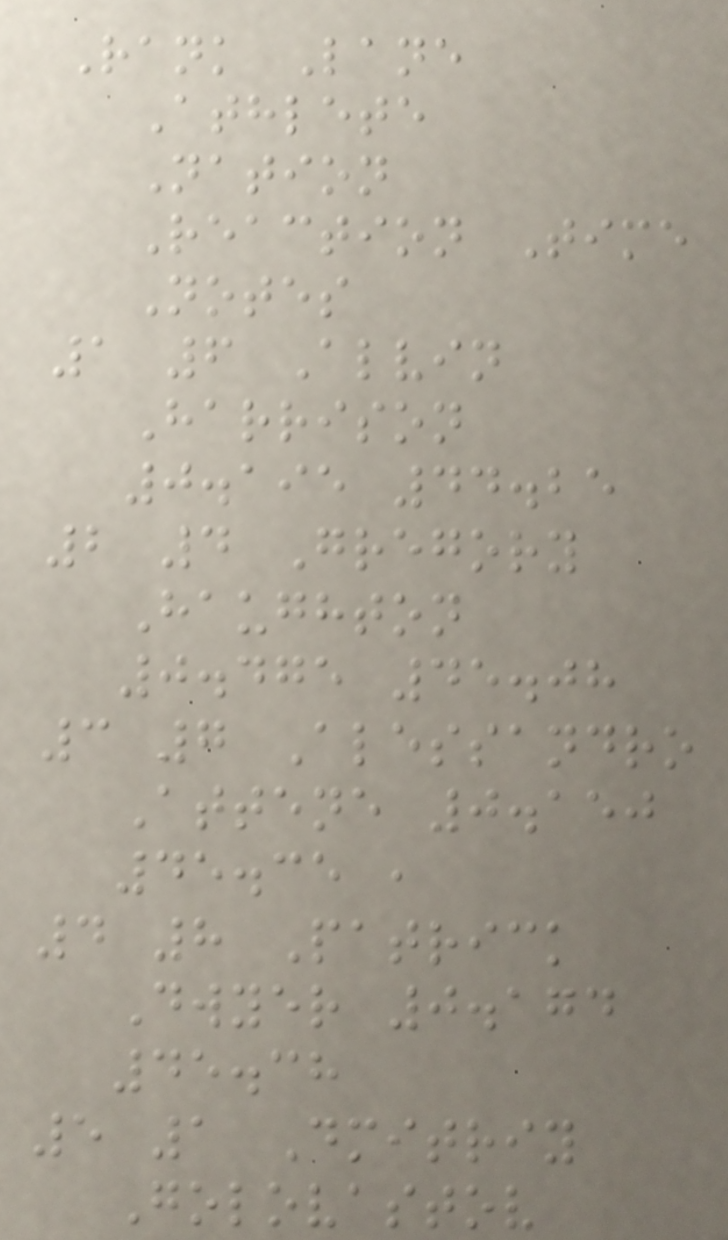Rank Lane
Athlete
Nation
Reaction Time
Notes
1 6 Alvin
Harrison
0.195 44.25
2 4 Gregory
Haughton
0.475 45.08
3 7 Alessandro
Attene 0.150
45.35 ,
4 8 Patrick
Dwyer 0.174
45.38
5 1 Dmitriy
Golovastov
